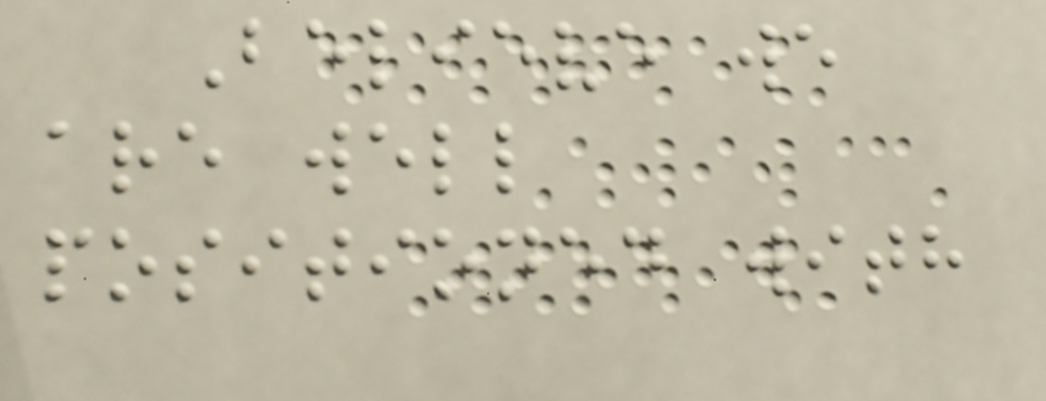Believe we
are well
positioned with
